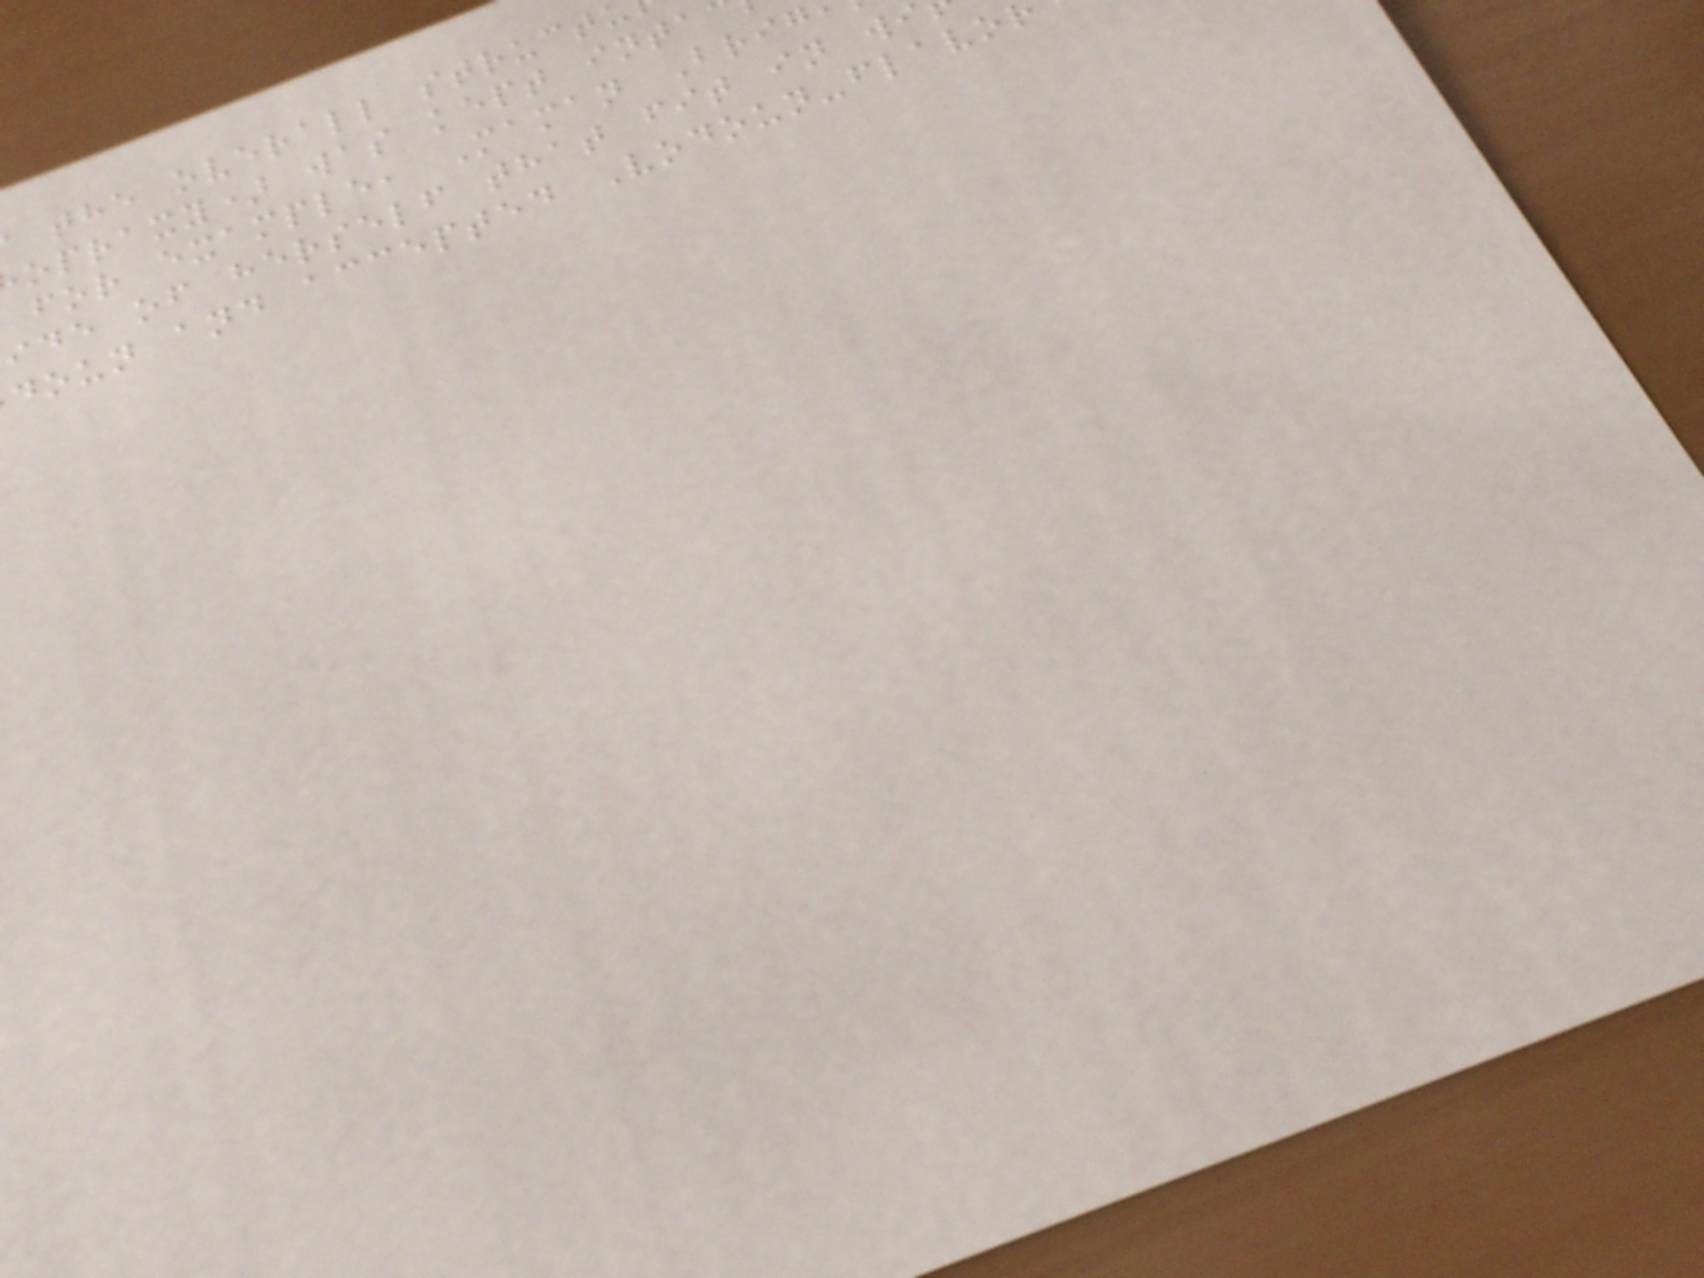the overall struct
opraxy) was kept inta
for example, Maman Brig
ide of herself that fit in wi
doun and accepted Vodoun-flavo
